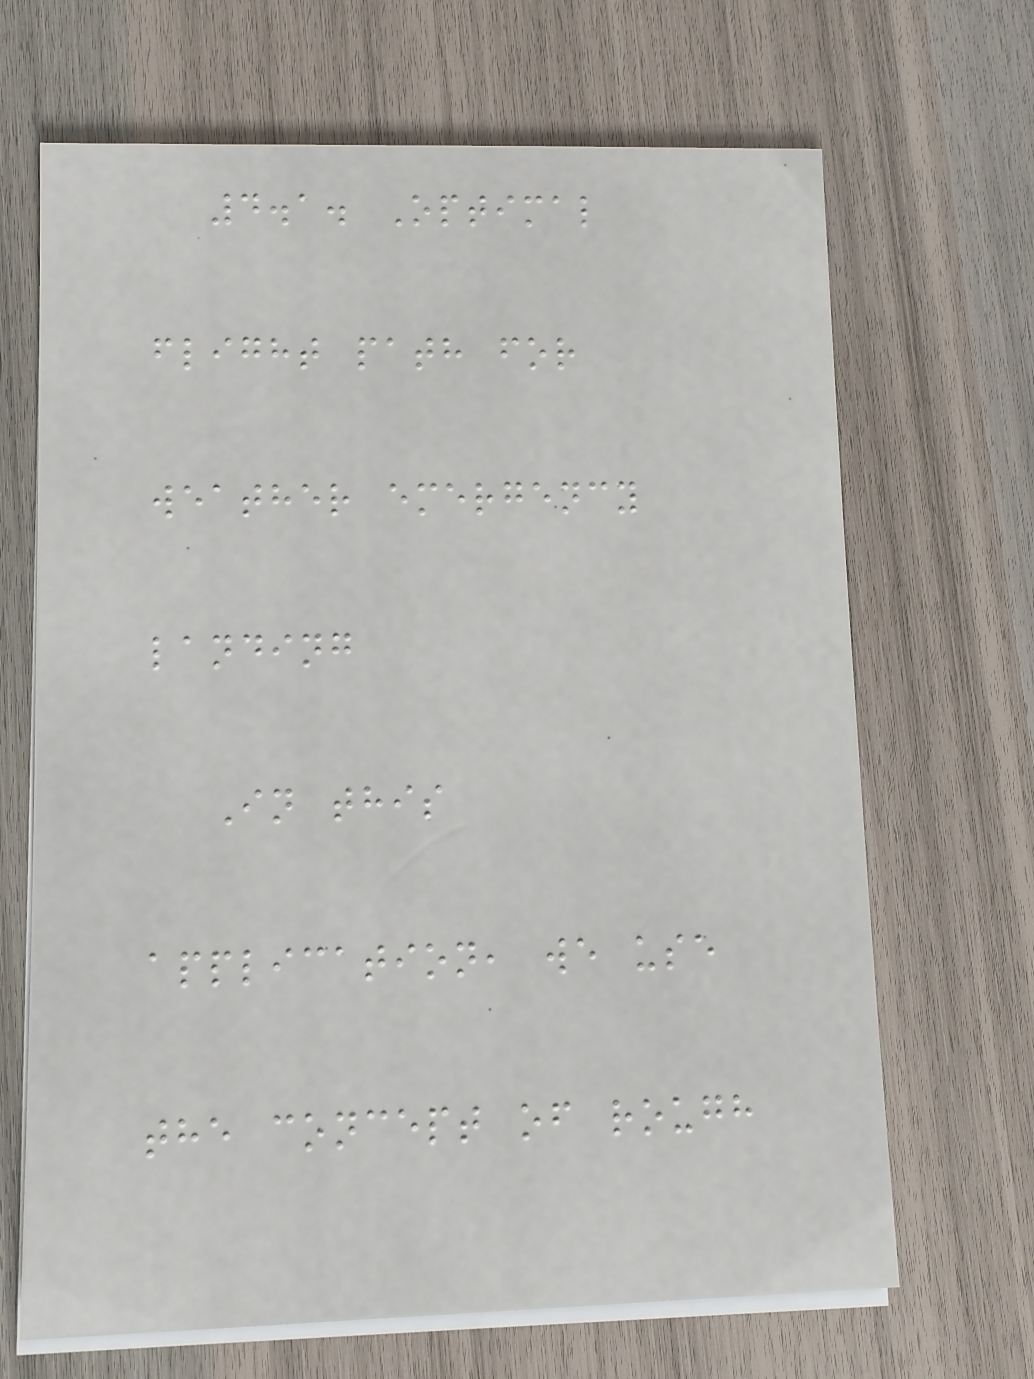4.1. Optimal
flight path for
weather emergency
landing
In this
application, we use
the concept of rough
